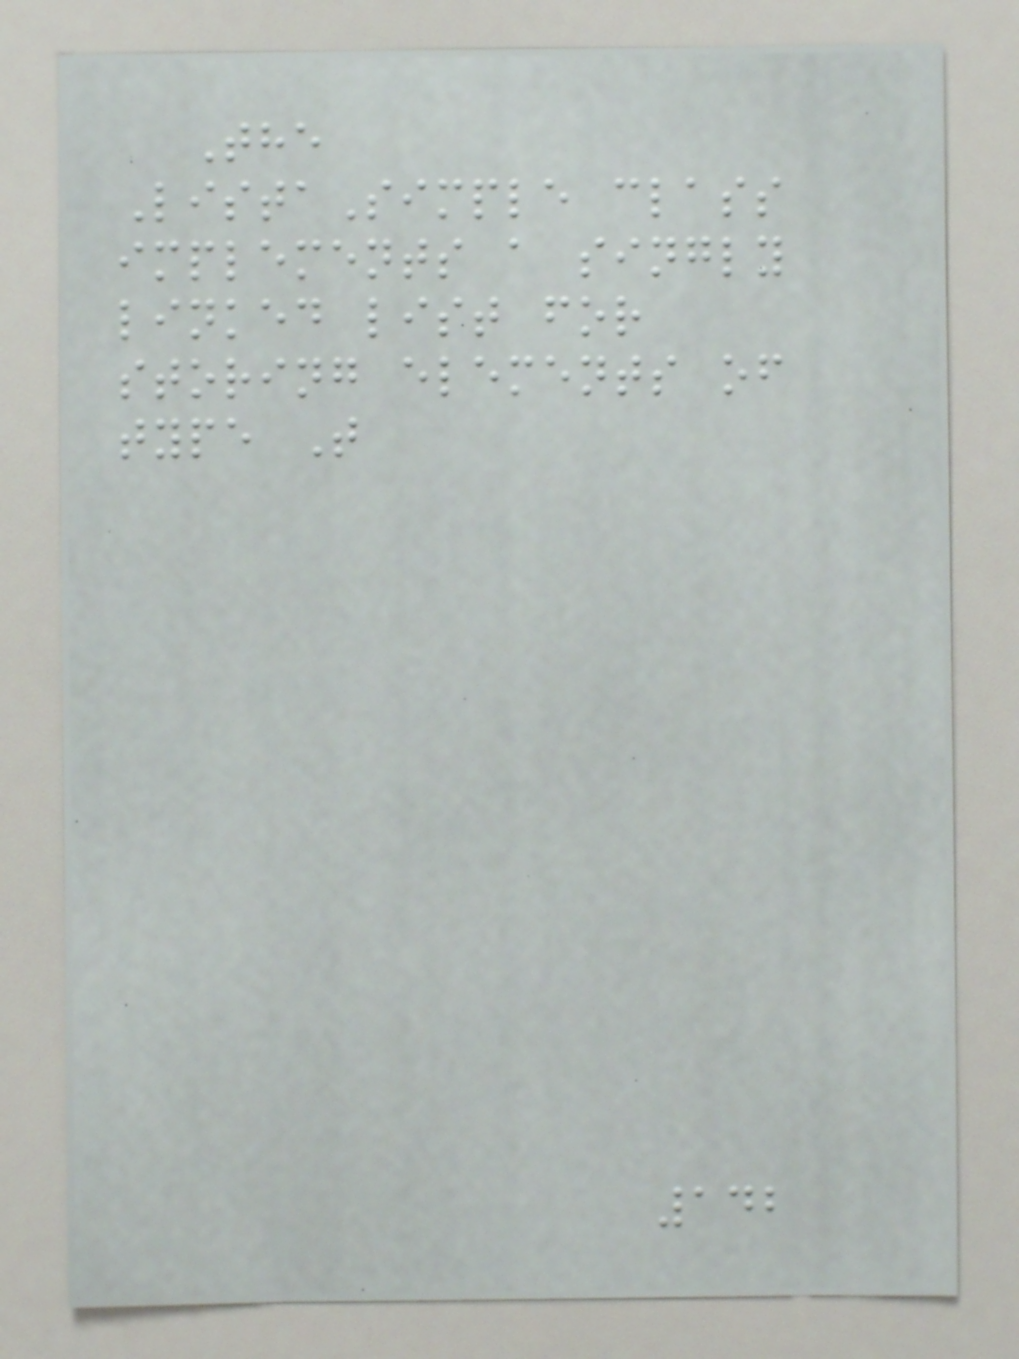The
ListaSimple class
implements a singly
linked list for
storing elements of
type T
142
